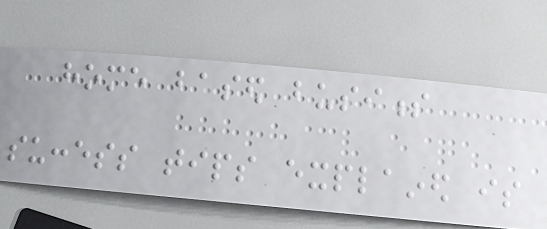home based business
success tips explained is
